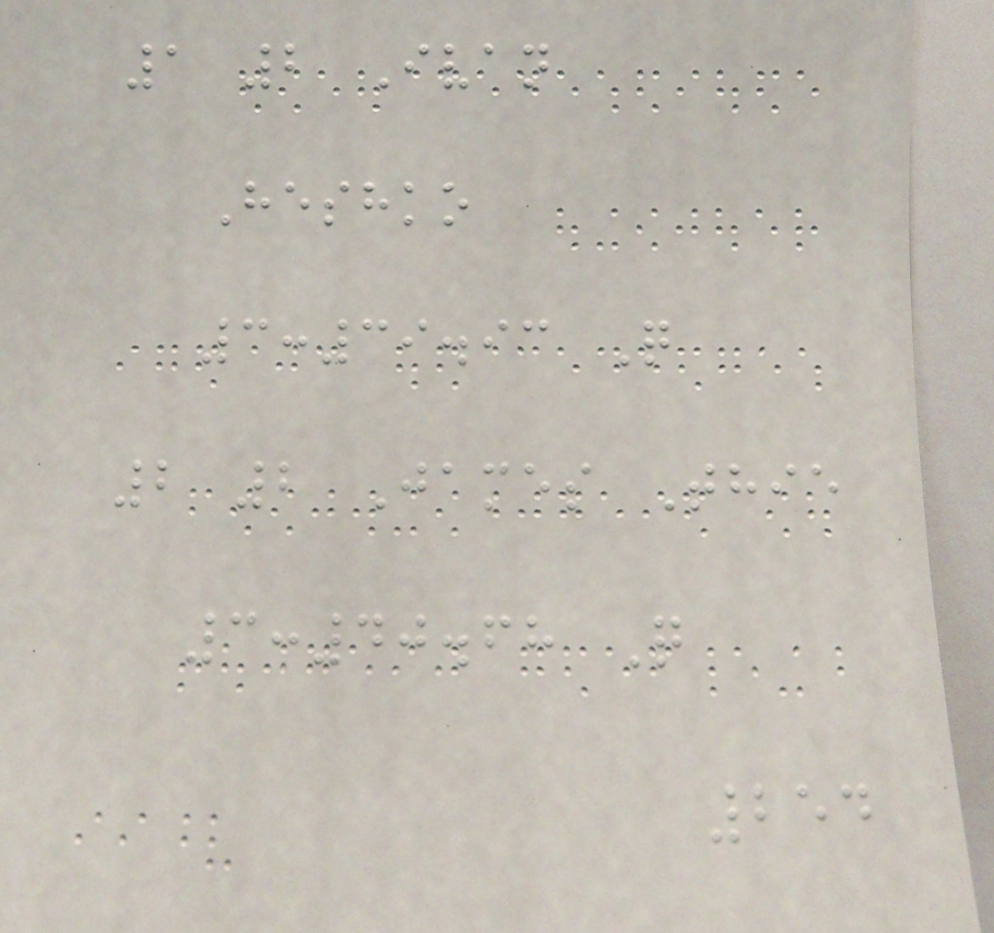1 2 Ivan
Heshko
3:39.93 Q
2 2 James Thie
3:40.68 Q
254
